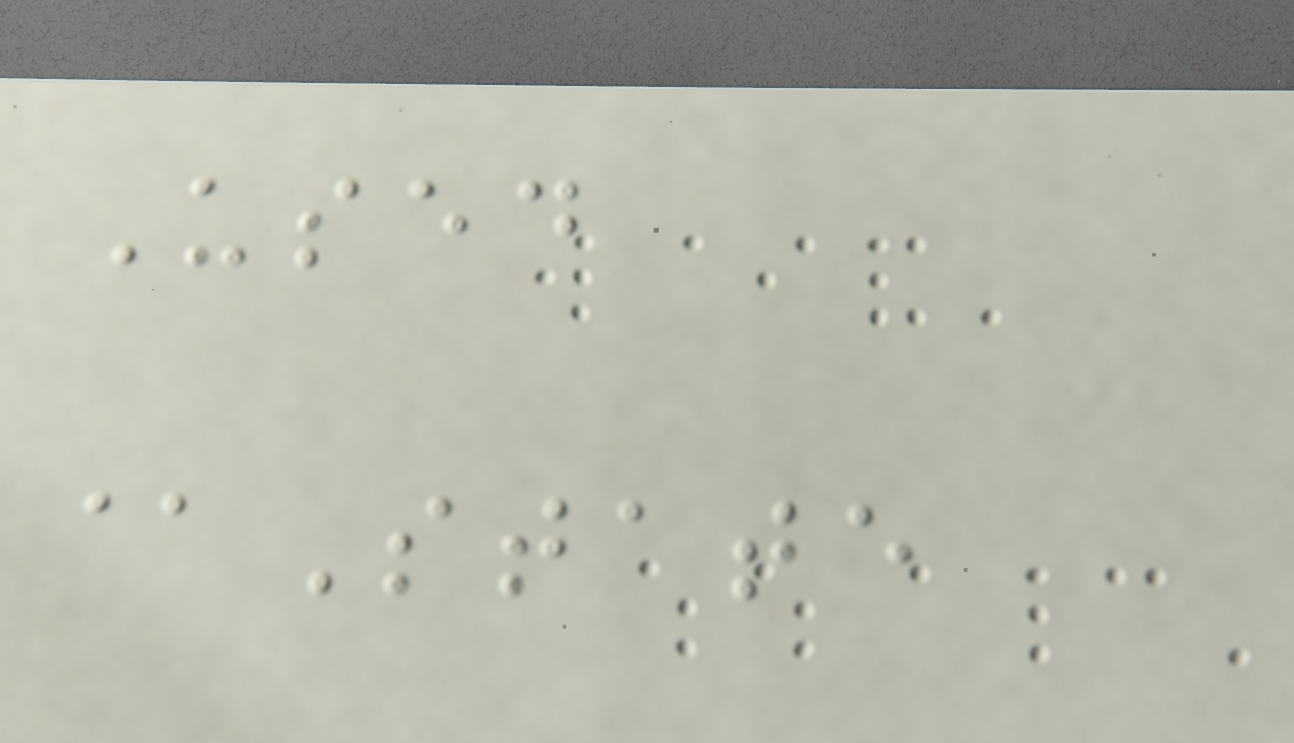Used
@State
